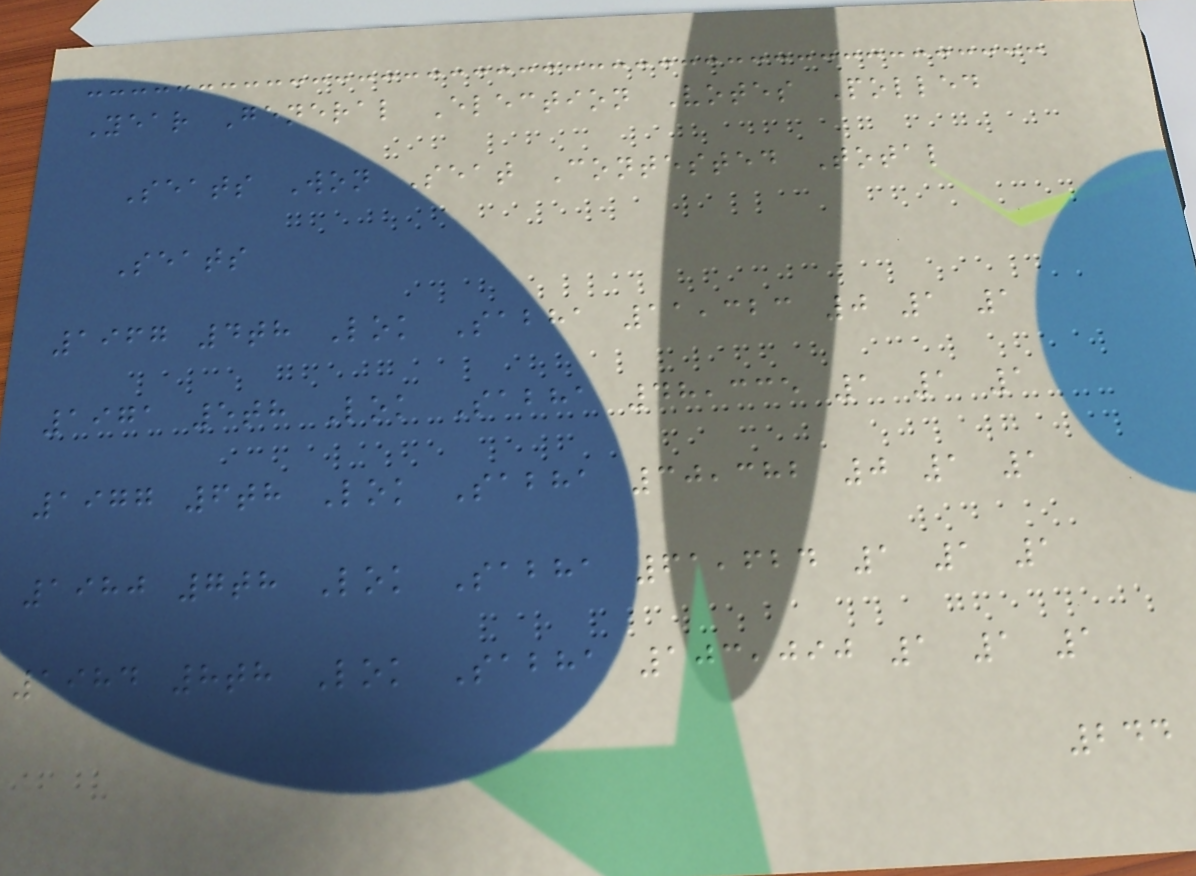Year General Election Votes Polled
Seats Won Seat Contested Total
Seats
1967 4th Lok Sabha 11,323 0 1 1
1971 5th Lok Sabha 48,335 1 1 1
1977 6th Lok Sabha 30,382 0 1 1
1980 7th Lok Sabha 61,624 1 1 1
1984 8th Lok Sabha 103,090 1 1 1
244
